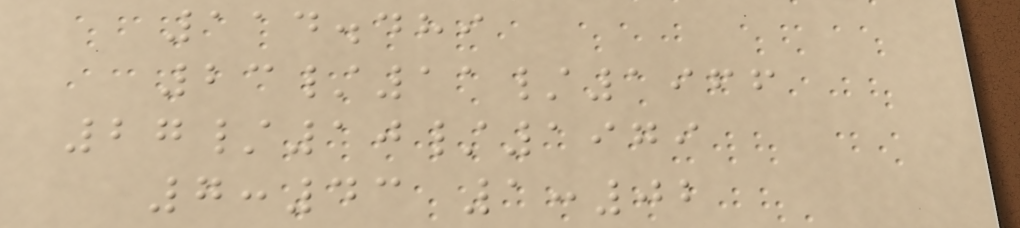114.489
23/11/1966
27/10/1979
7:43 1:02
